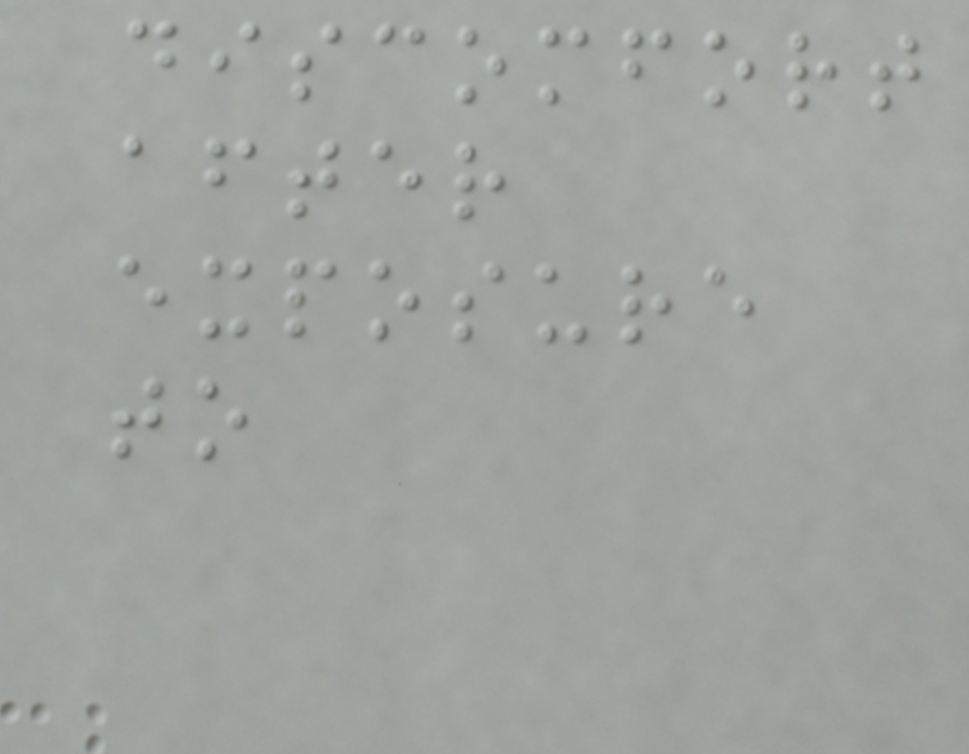discomfort
after
exposure
to
